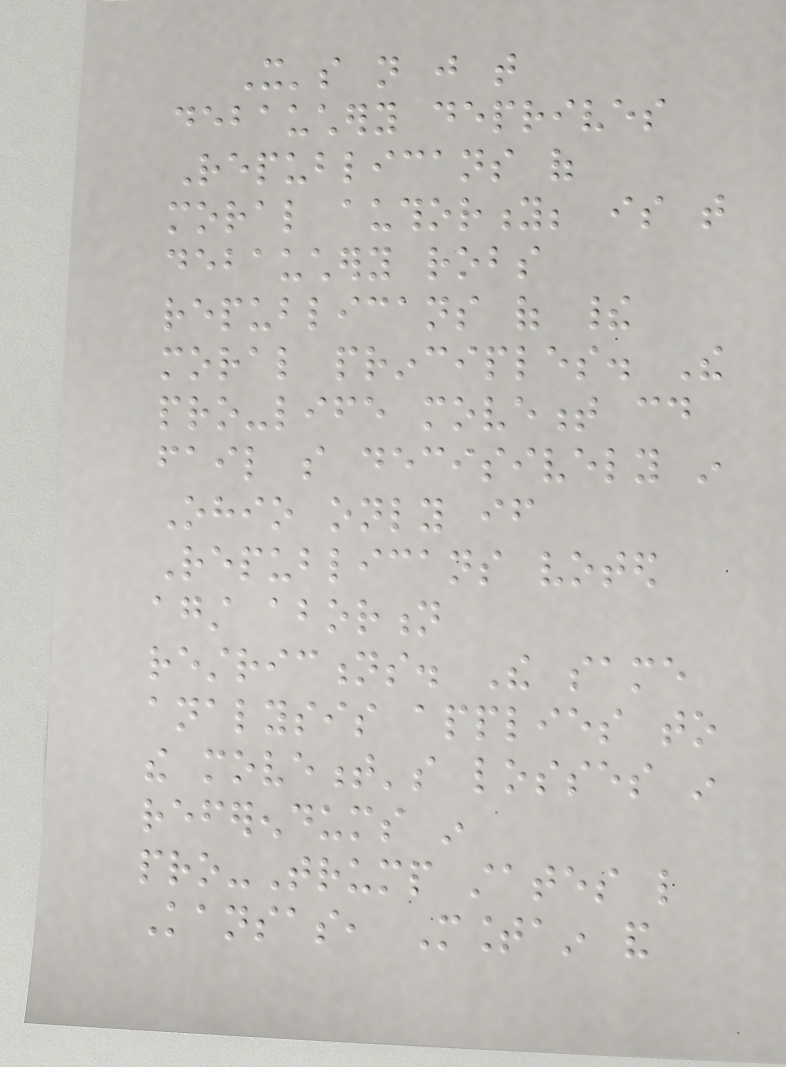It's not just that
debauchery deprives
Republicans of
moral authority; is that
debauchery robs
republicans of their
moral principles. The
pro-life movement could
fail so decisively in
Ohio only if
Republicans voted
against abortion
restrictions. The same
analysis applies to
the movement's losses in
referendums in
pro-Trump states like
Kansas, Mountain and
